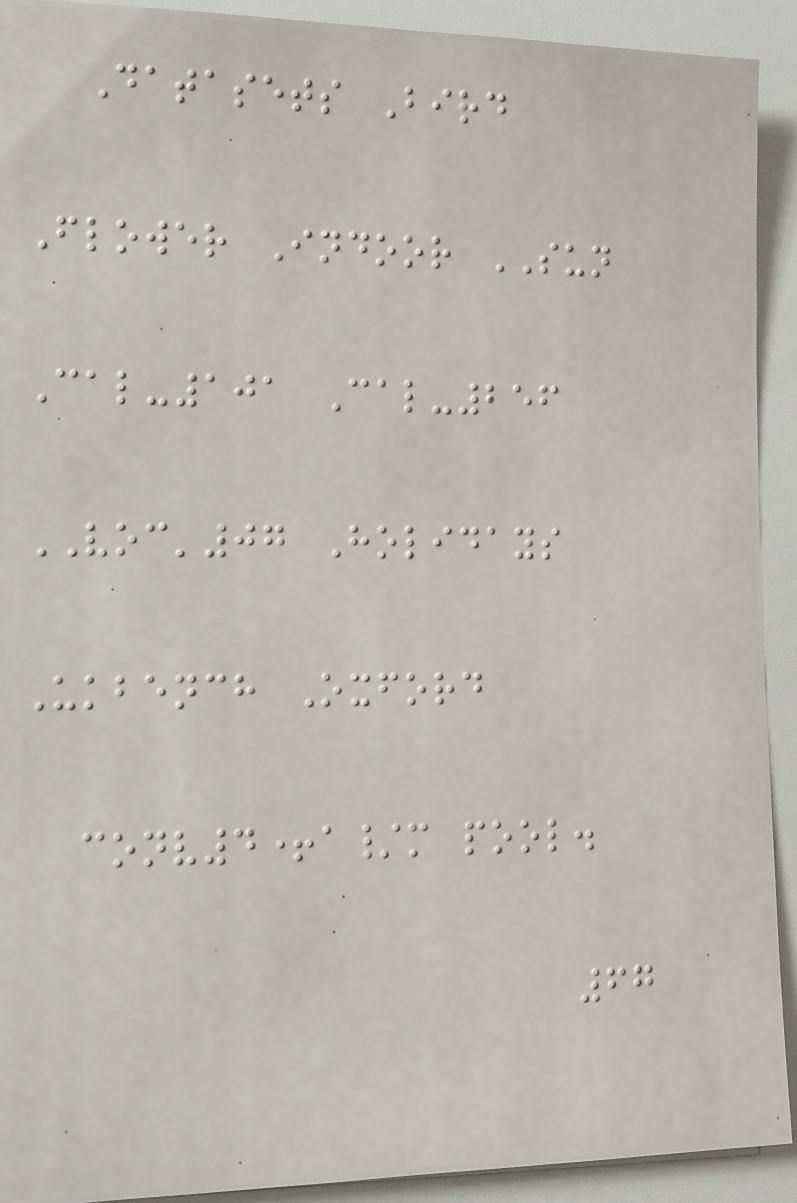Datasets Bird
Flower Indoor SUN
Cal-101 Cal-256
VOC'07 Holidays
Ukbench Oxford
conv4+a/m pool.
67
